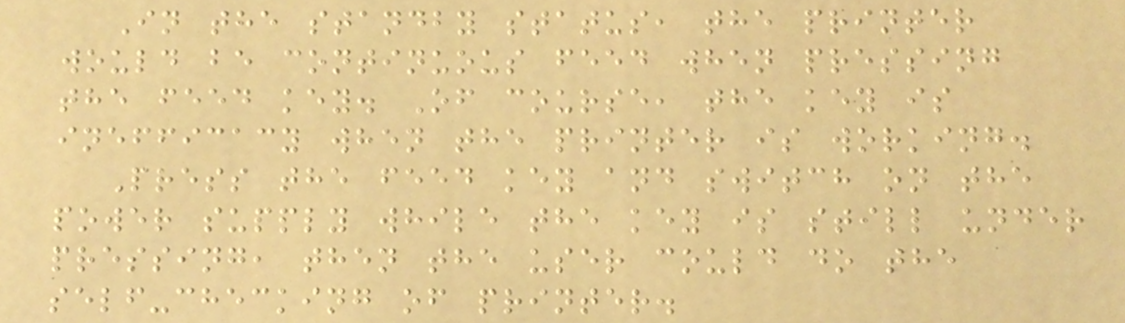In the standby status, the printer
would be continuous feed when pressing
the feed key. Of course, the key is
inefficacy when the printer is working.
Press the feed key and switch on the
power supply while the key is still under
pressing, then the user could do the
self-checking of printer.
